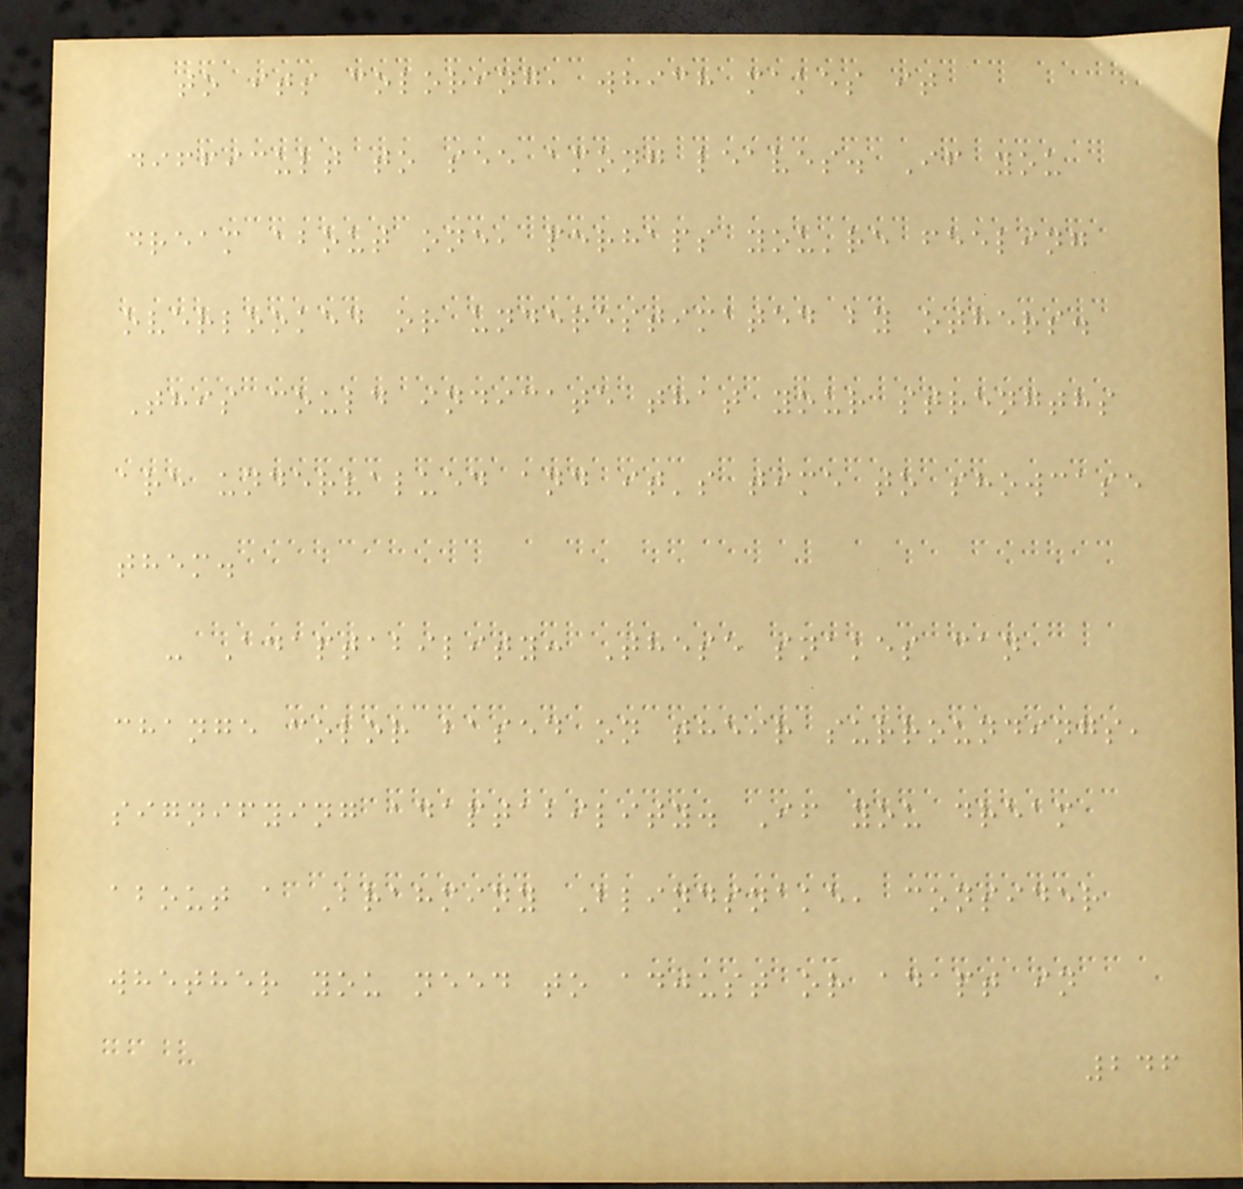to its coloring, which makes it
difficult to see among leaves. If you
dream about one, perhaps you're feeling
overlooked or underestimated by others.
This could indicate that your strengths
are undervalued and it's time to showcase
them.
- Adaptability: These snakes can
change color based on their surroundings,
signifying adaptability. If you dream
about a Brahminy Blindsnake, consider
whether you need to adjust or adapt in
246
